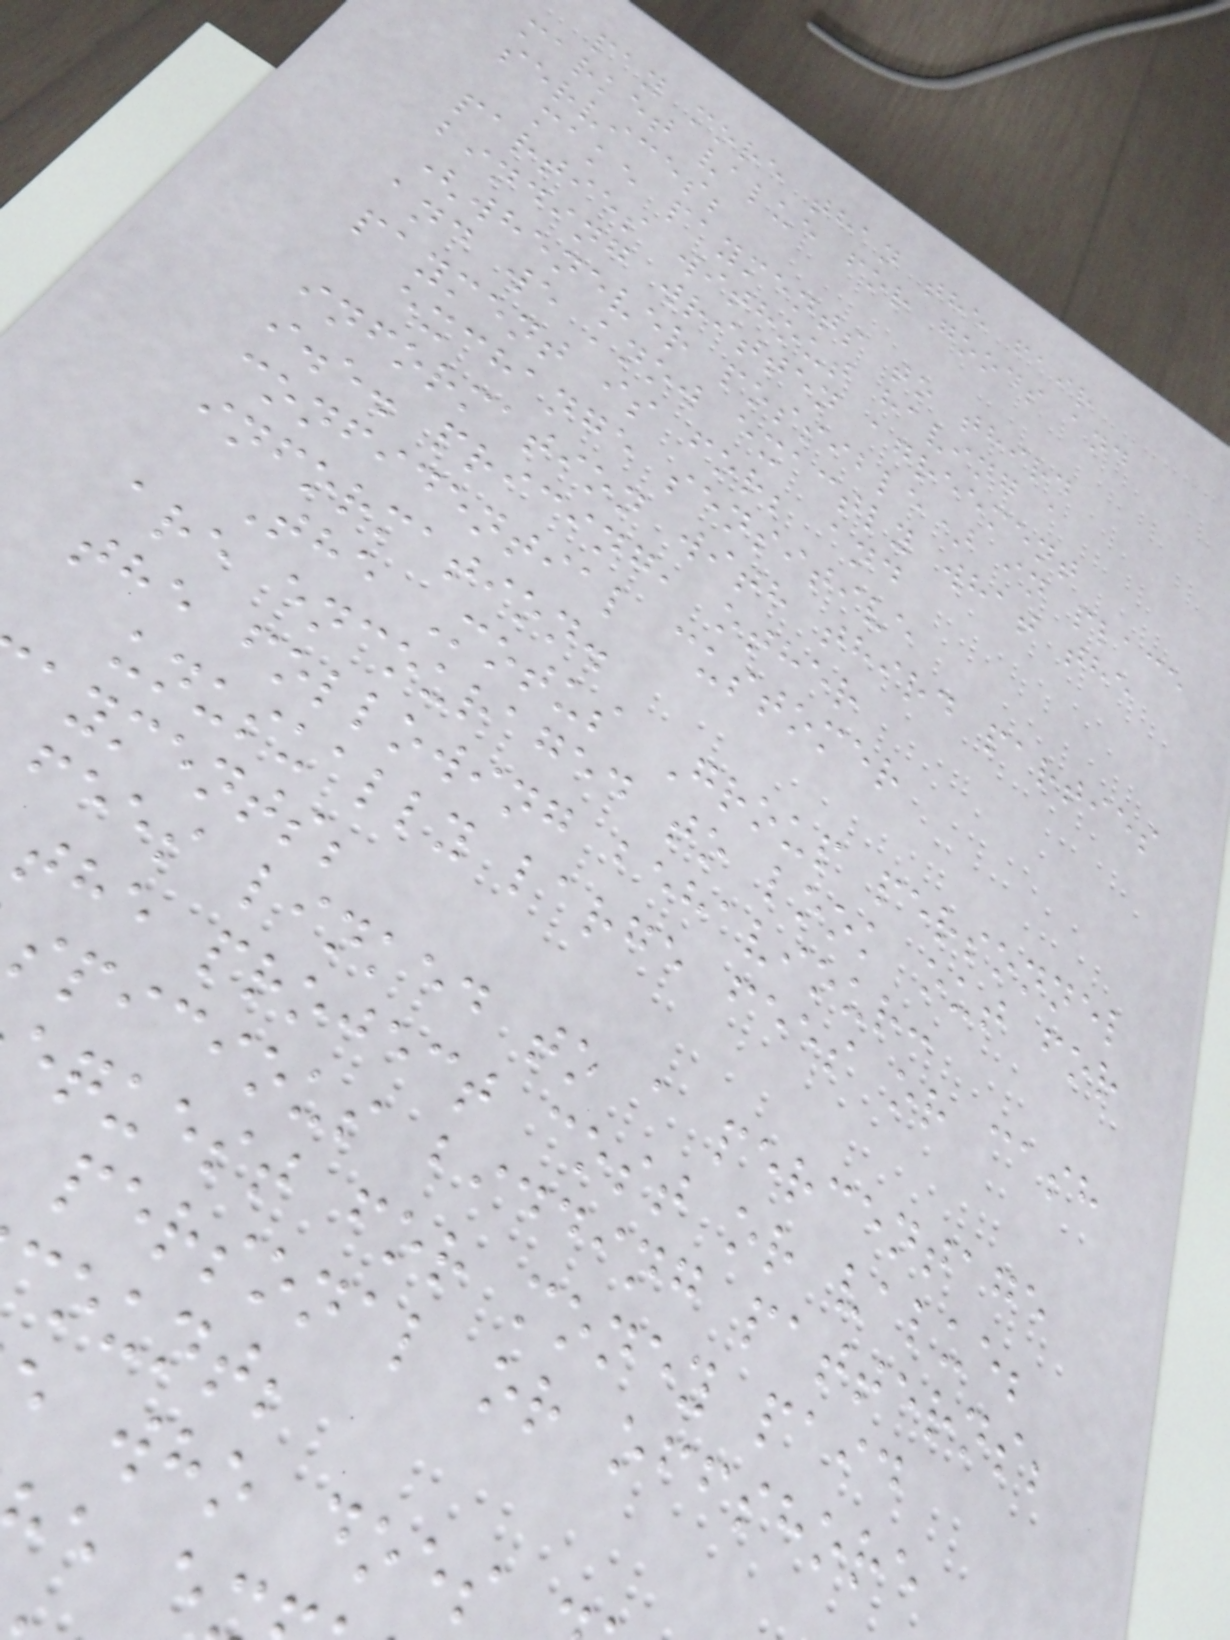pay more than the fair
market value for goods and
services;
make payments to third
parties without having a
binding written agreement
(whenever possible) in place
and we know exactly what the
payment is for; and
exchange sensitive
information with third parties
i.e. pricing, other
confidential customer
information.
The Motus Group personnel
are encouraged to look out for
the following behaviour:
unusually large fees or cash
ayments;
fees linked to a percentage
the project cost or value;
spicious bidding patterns;
equest for money paid
personal or offshore
ount;
who does
